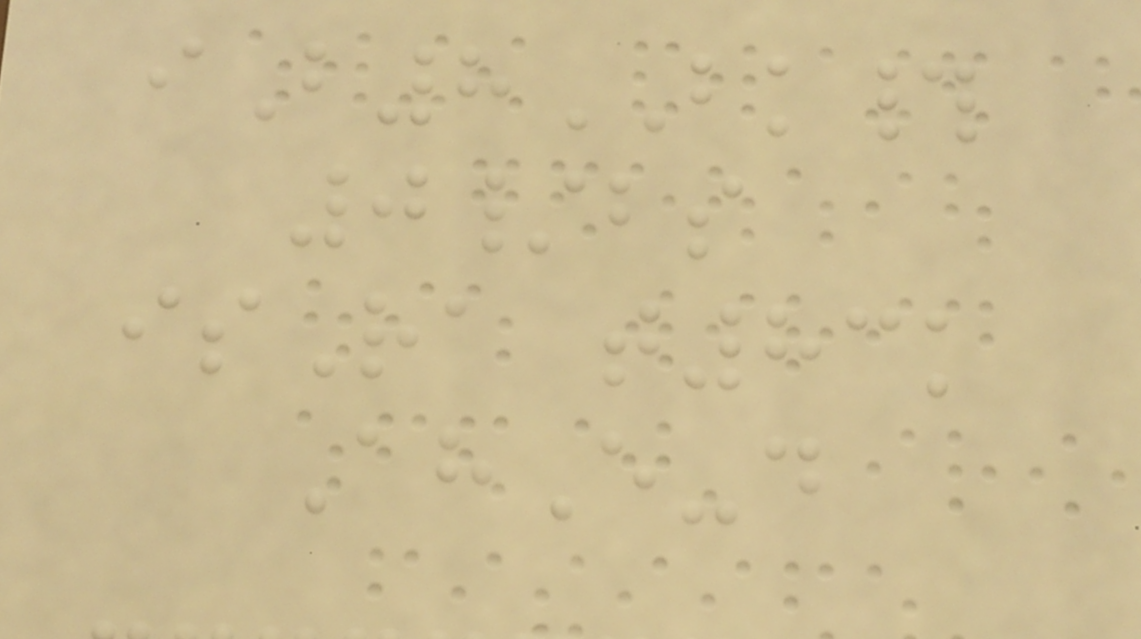iB8BK#
0/bs
isRa t83k
AhE-d
